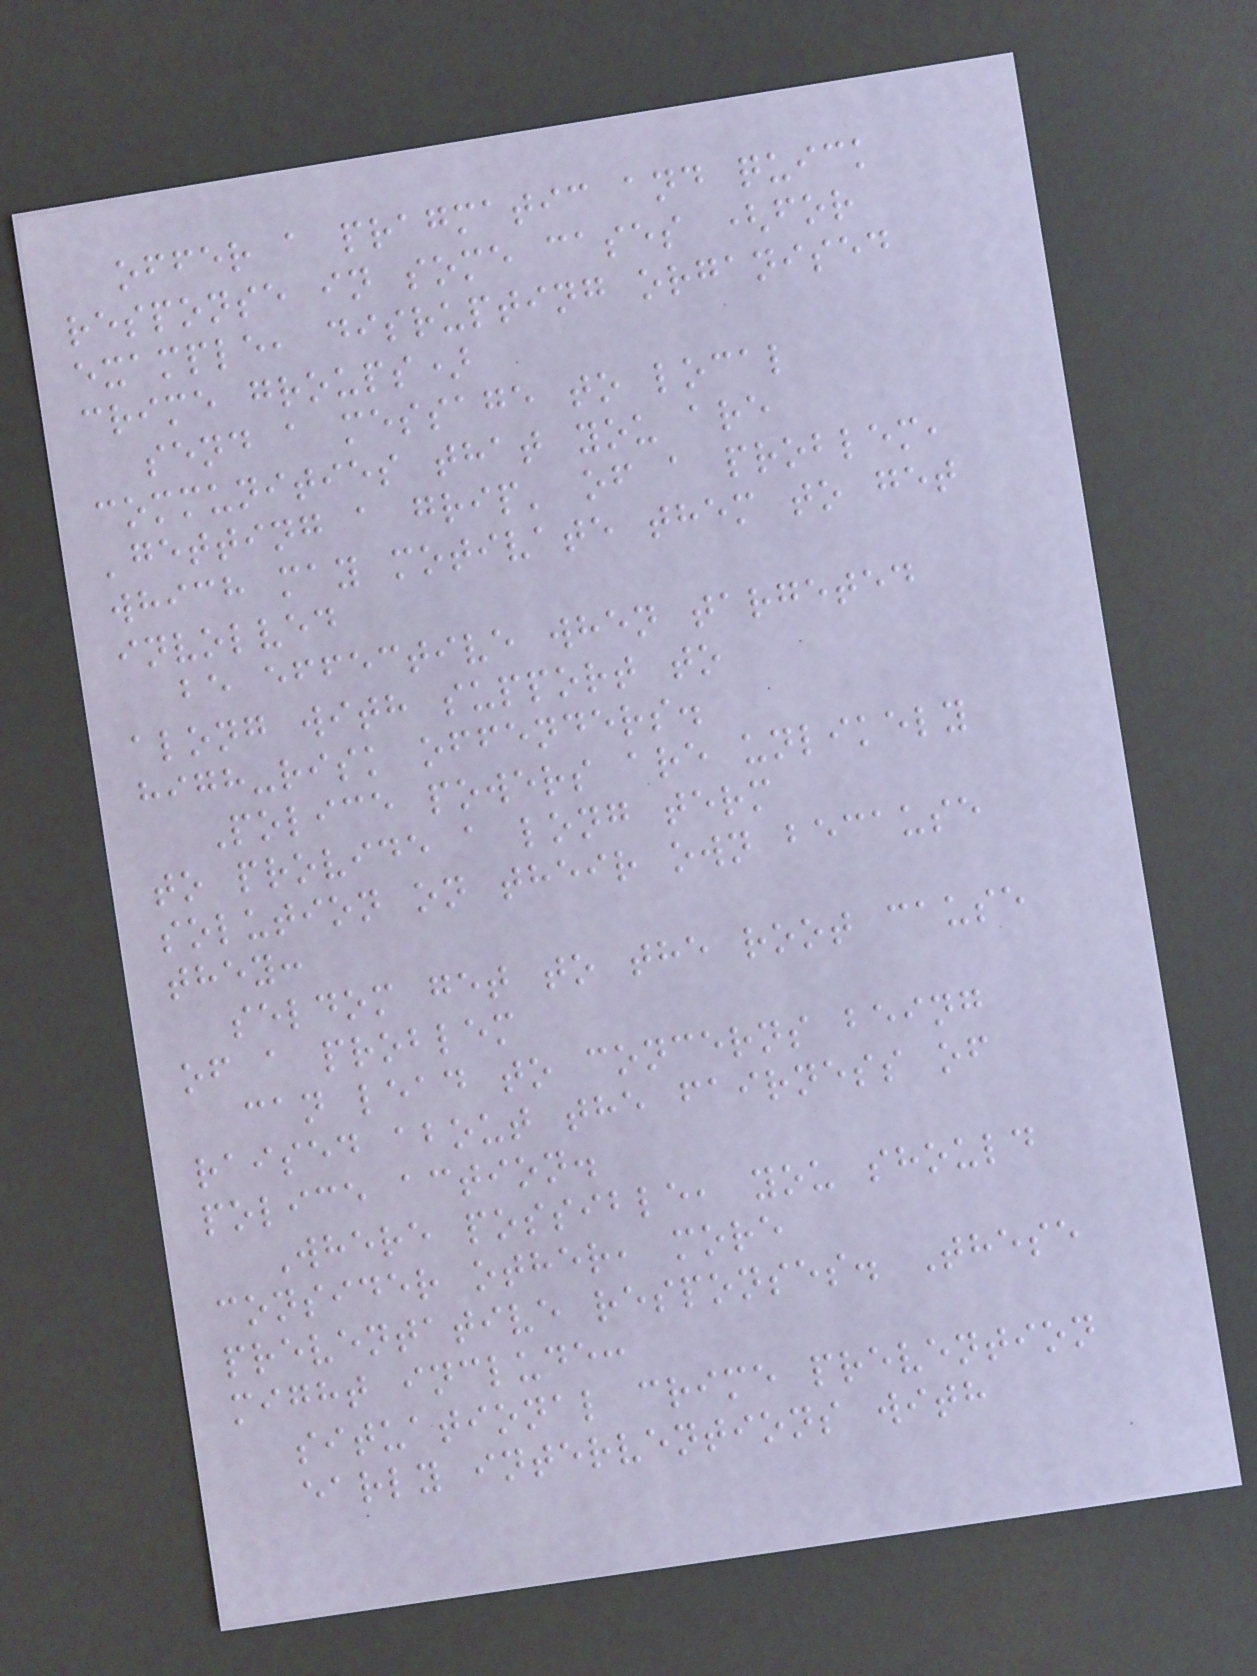offer a pragmatic and quick
response in some cases (for
example, disrupting organised
crime groups)
send a message to local
communities that you are
'getting a grip' of a problem,
which may motivate them to get
involved
be effective when targeted
along with support to
high-risk offenders.
Police powers are unlikely
to provide a long term
solution on their own because
they:
seldom get to the root cause
of a problem
can lead to concerns being
raised about the fairness of
police action.
Where possible, you should
consider other, more
preventative responses. These
might include:
situational crime prevention
early interventions with
